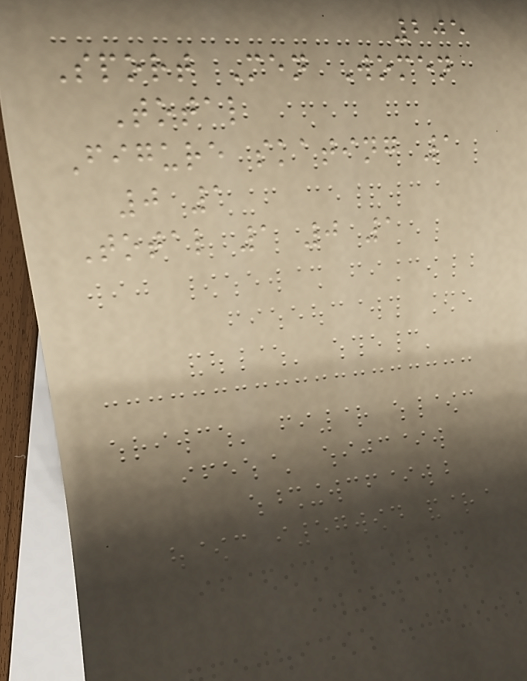205
Sport Men Women
Total
Figure skating 1
0 1
Total 1 0 1
